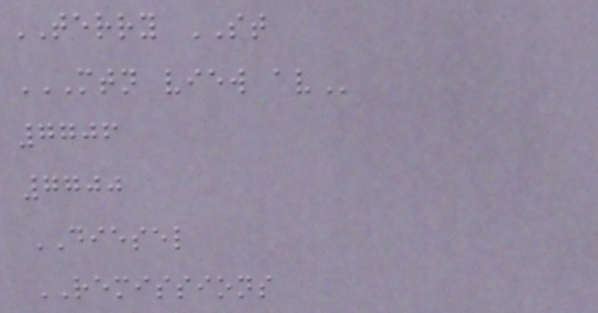TERRY ST
MTN VIEW AV
7706
7700
DIESEL
REMISSIONS
